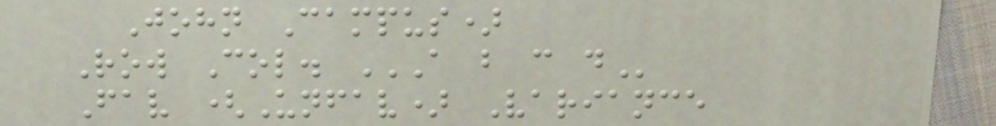John Campus)
Row Col. A B C D
Fav (Unfav) Variance
